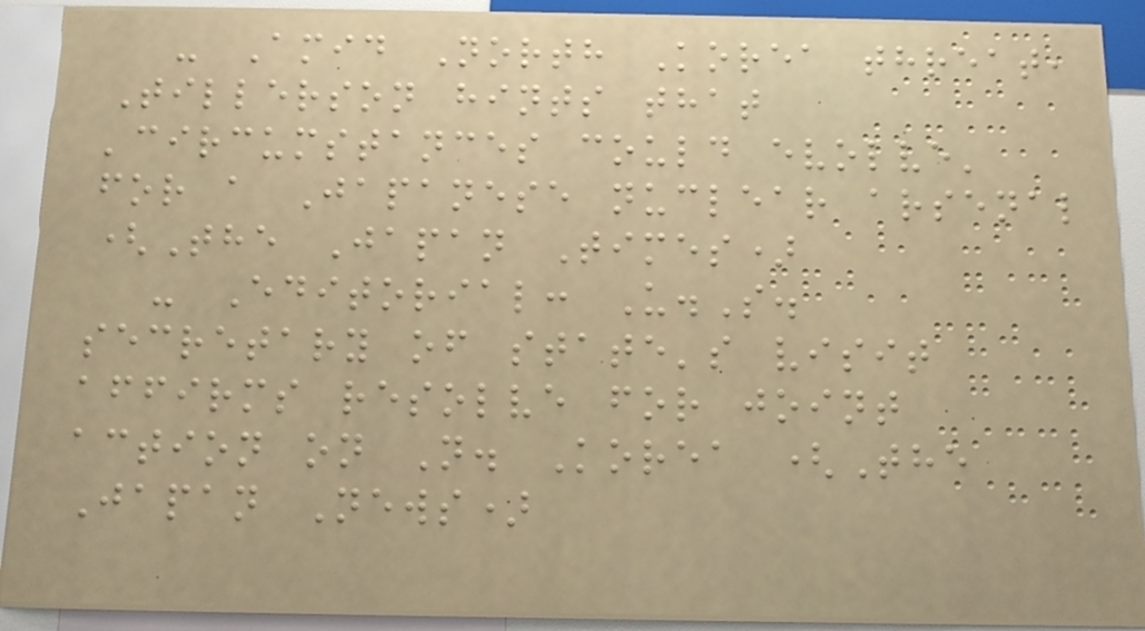- Amid North Korea threat,
Tillerson hints that
'circumstances could evolve'
for a Japanese nuclear arsenal
(The Japan Times)
- Editorial: U.S.
secretary of state's visit
affirms resolve for joint
action on N. Korea (The
Japan News)
